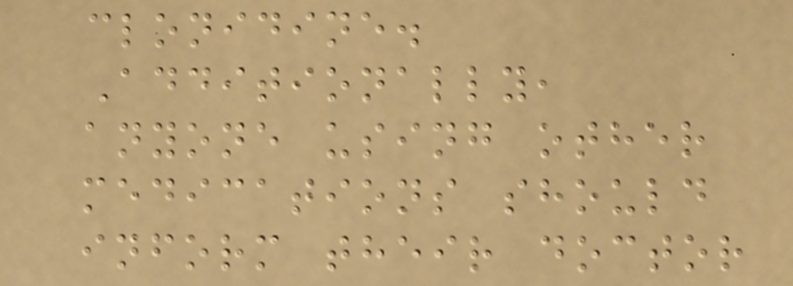clonidine.
Additionally,
anyone using other
medications should
inform their doctor
